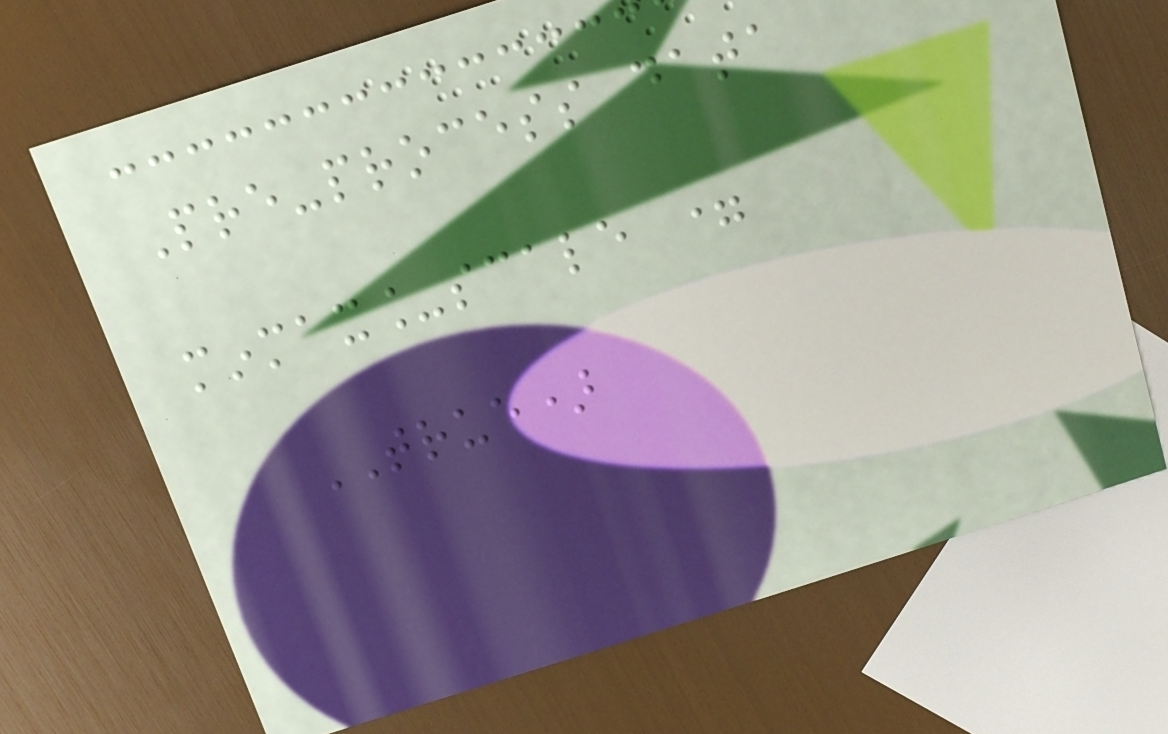Pre-process data
minmax_scale =
TRUE)
